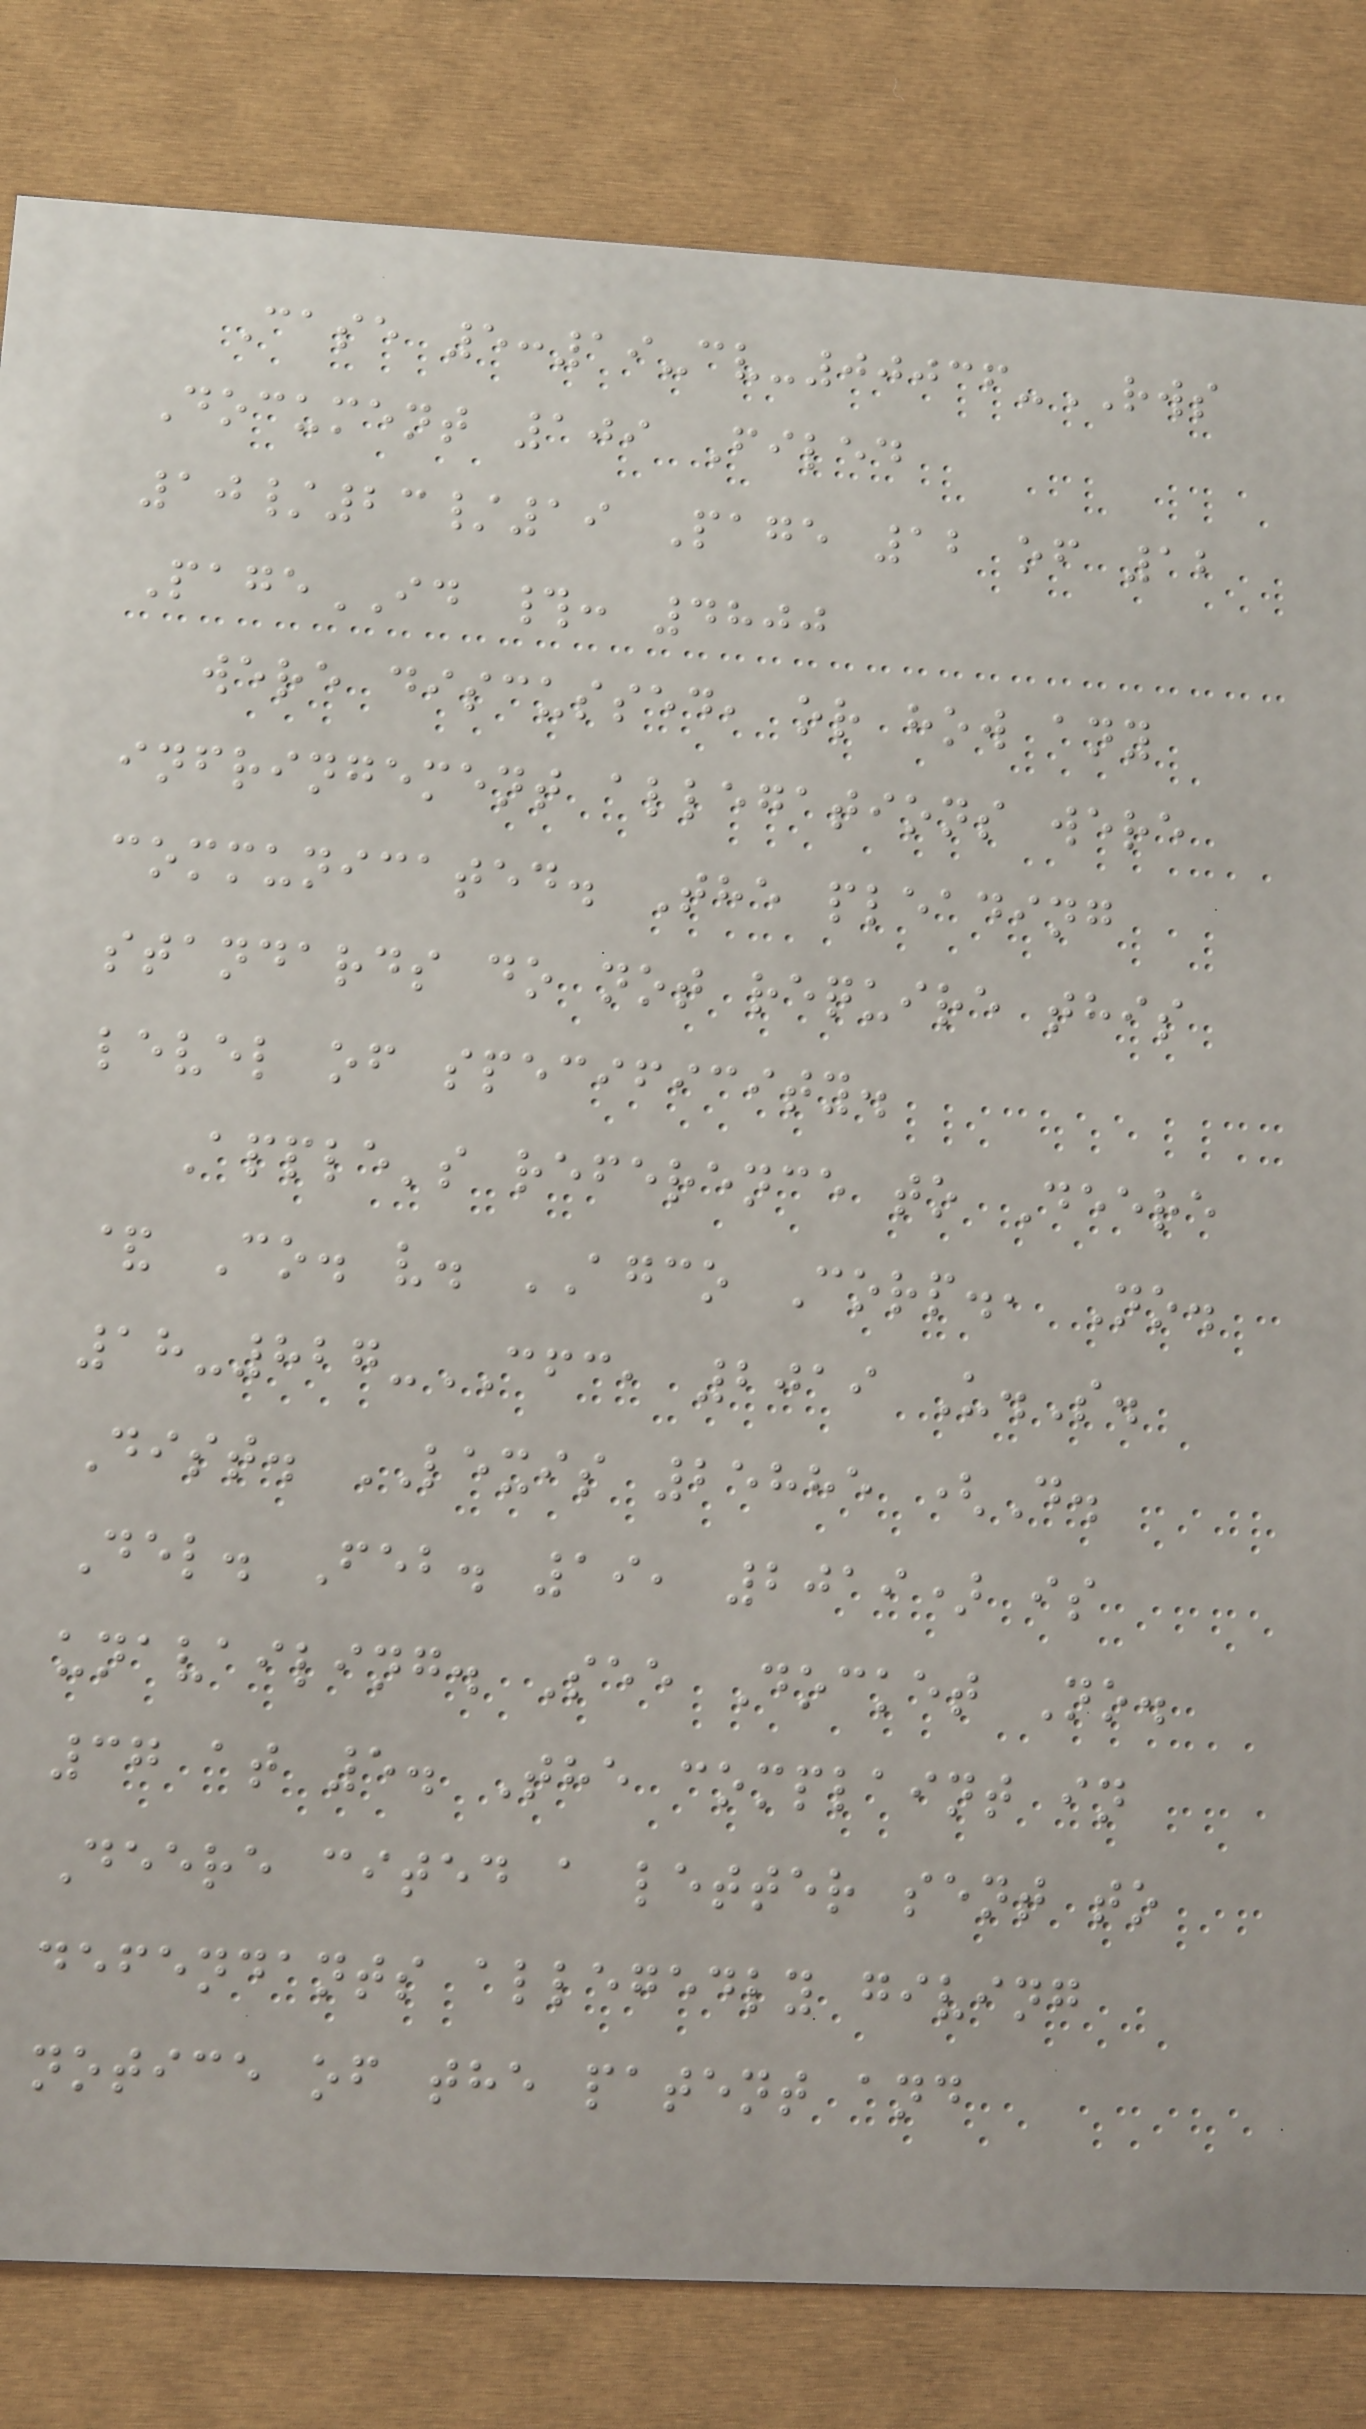Case 5:19-cv-00036-RWS
Document 109 Filed
10/23/19 Page 12 of 12
PageID #: 4800
were discussed, or how any
infringement allegations were
communicated. The pleading
standards do not require this
level of specificity.
Apple's reference to Deere
& Co. v. AGCO Corp., No.
18-827-CFC, 2019 U.S.
Dist. LEXIS 25885 (D.
Del. Feb. 19, 2019) is
unavailing. See Docket No.
37 at 5. The complaint in
Deere cited a letter sent to
defendants allegedly giving
notice of the patent and
